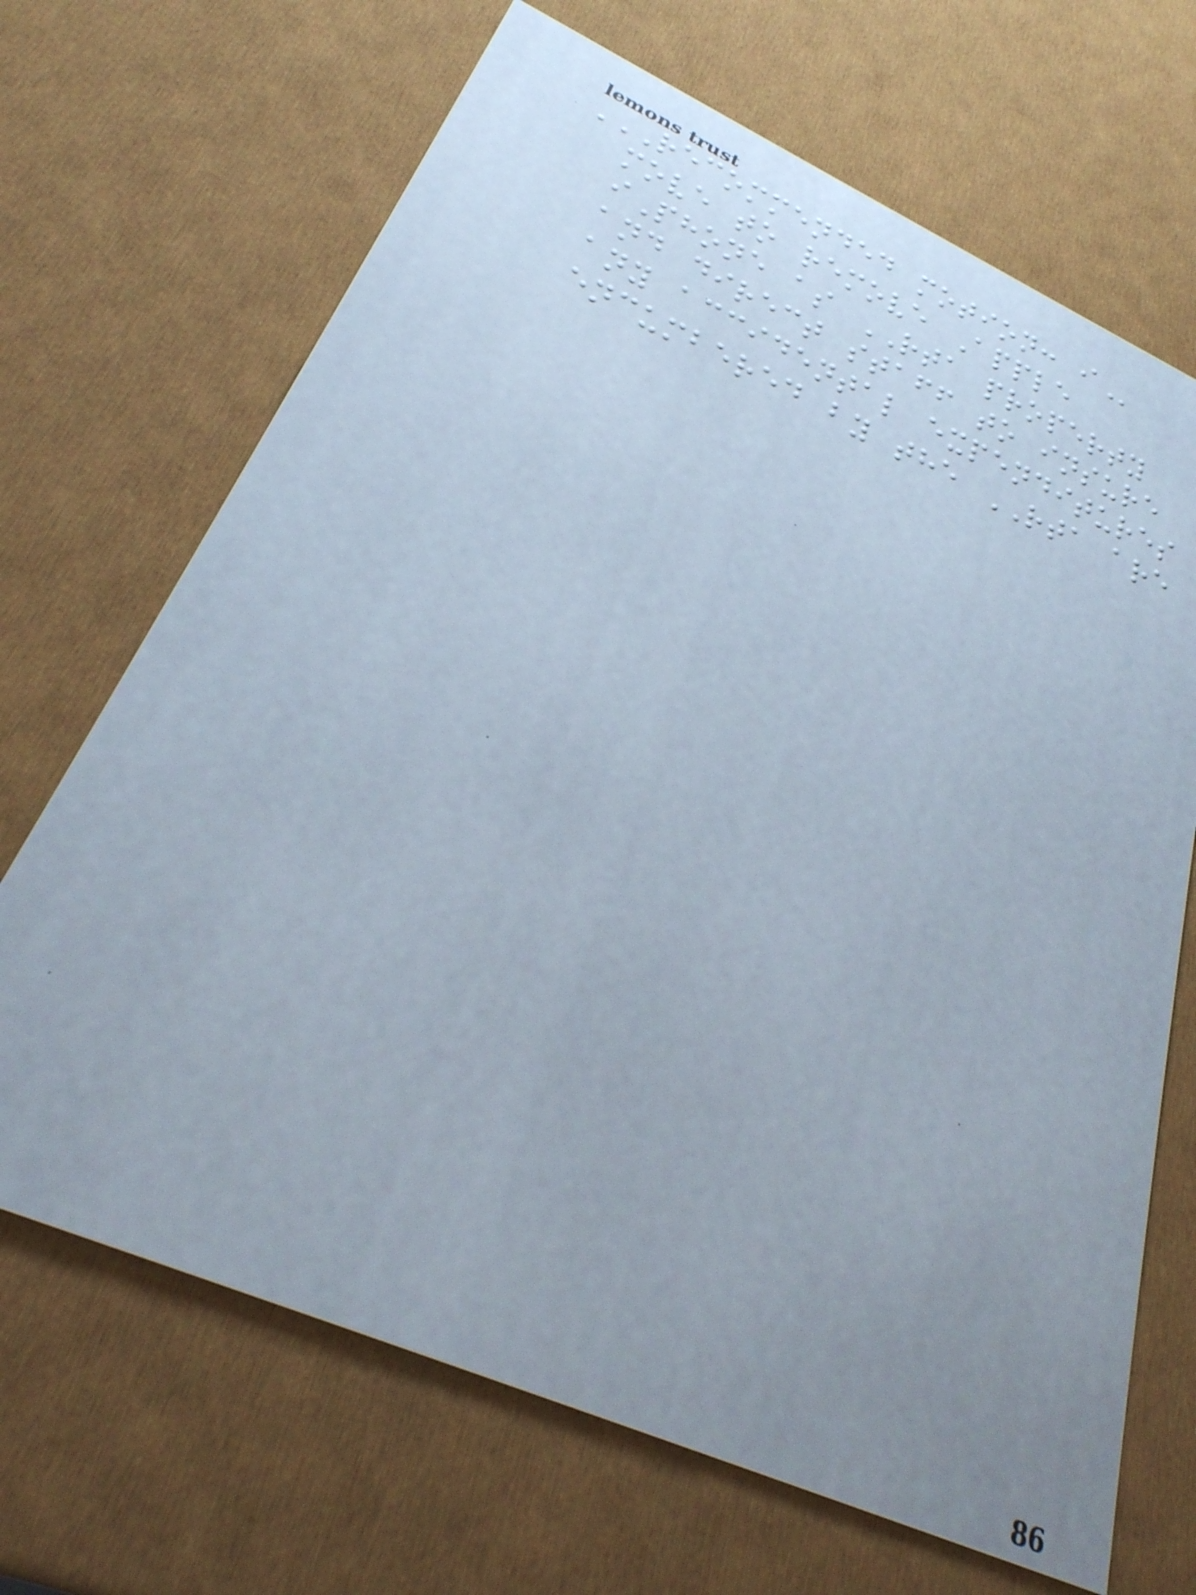RECOMMENDED MOTION: I
move to remove Apple
iPhone as RTA property
and direct staff to insure
any accidental expenditures
encumbered by the RTA are
